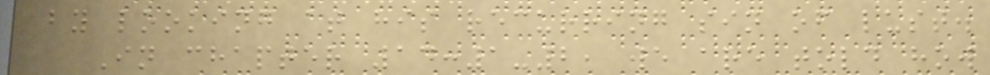by looking at his recurring sin of lust.
In chapter 14:1-2, we are told how
